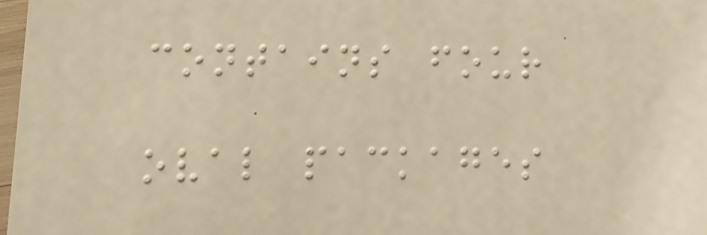contains four
oval packages
